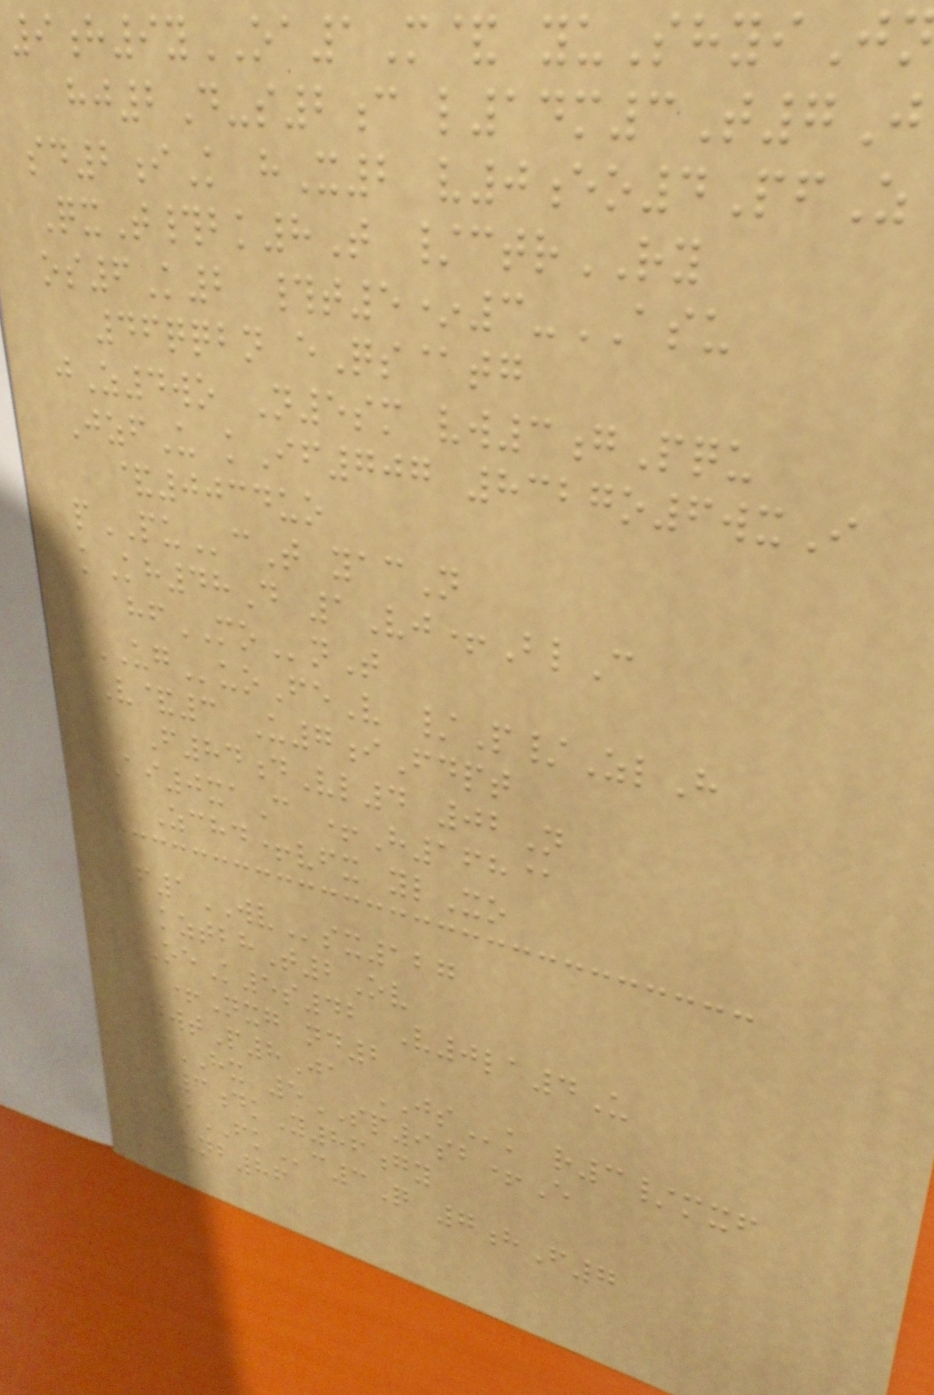9h9yOA1M& yuShyiJn
hj2D-s2c l14m3T7J
sd2iK hX2 v0eo4PfZ
QxT#bk8T /ctrRY
os6K2 #t5*3-ASU
46qqbn eQs@tg
jZ4wo N5sm vw3gPqu
JzfU kIf707 8327o6wxI
&0034uo
pPUcT yacN
kKh48D 1Vj+BlC
hfMOnT
UGuoFeV /P/ZlH
V&3 U7iFdpt
F84dVl4 02N
Ai0xaC +H168@
Zchd+vfx ylXo
F1WVsx127
kztbhT2Ov
jOeK5s42 V0la4U
+Nxg nd2
7wtP8Ja JSk r3/mxf
6HX 5SP9sb+E
3dkY86gy
e9FKc3Q 7hF7
unb86
